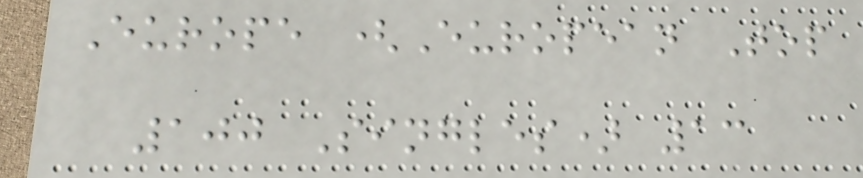Europe (European Top
100 Singles) 13
